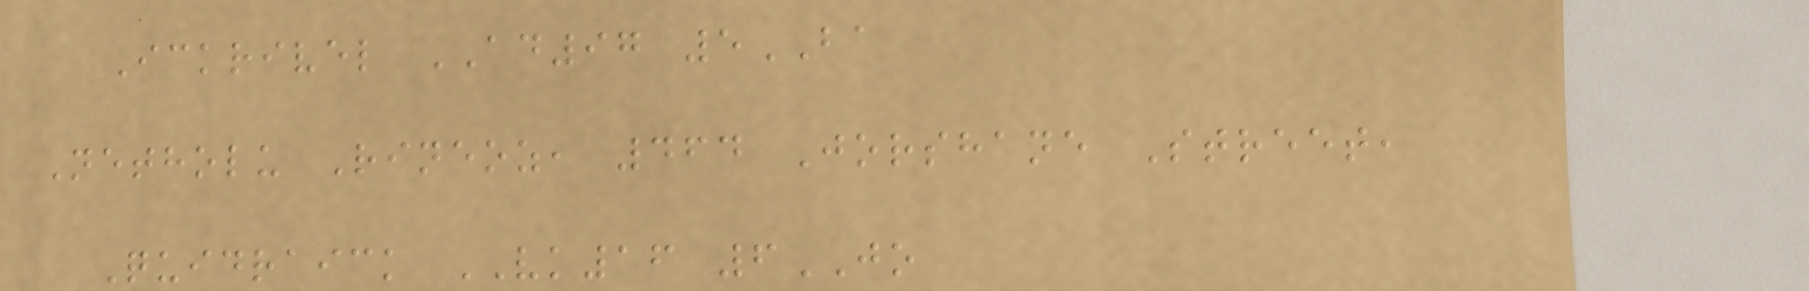Ickrivel AD97 5BA
Netholu Rineoz, 464 Jorshane Street,
Quidraick VK16 6JO
